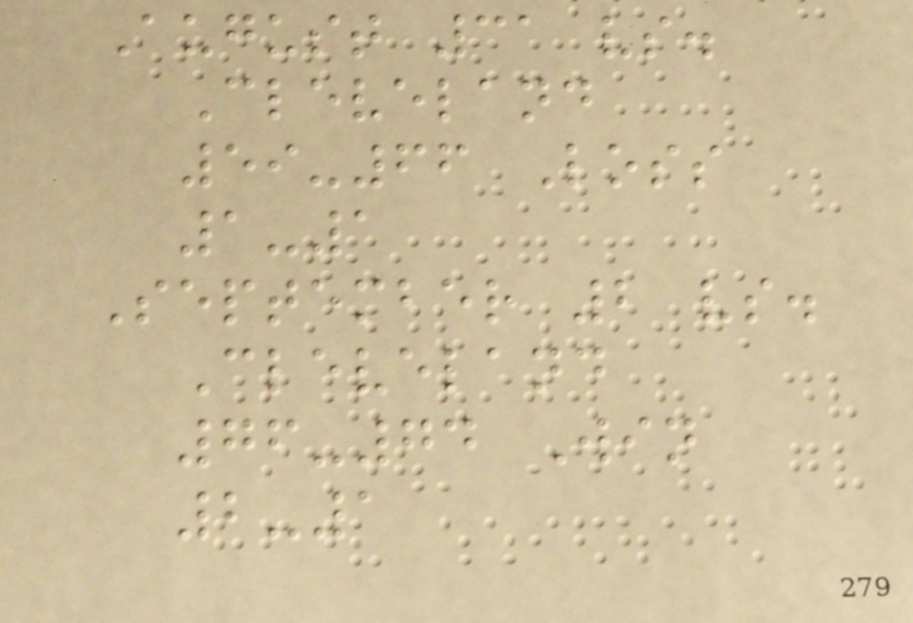August 31 vs.
Cleveland
59-66 Loss
1-1
September 2 vs.
Cleveland
76-74 Win
2-1
